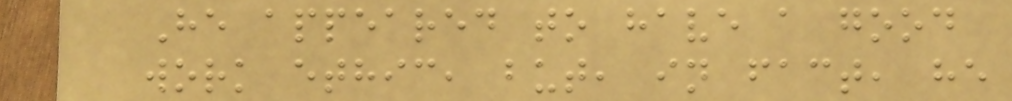He appeared to have a good
work ethic, but, in fact, he
